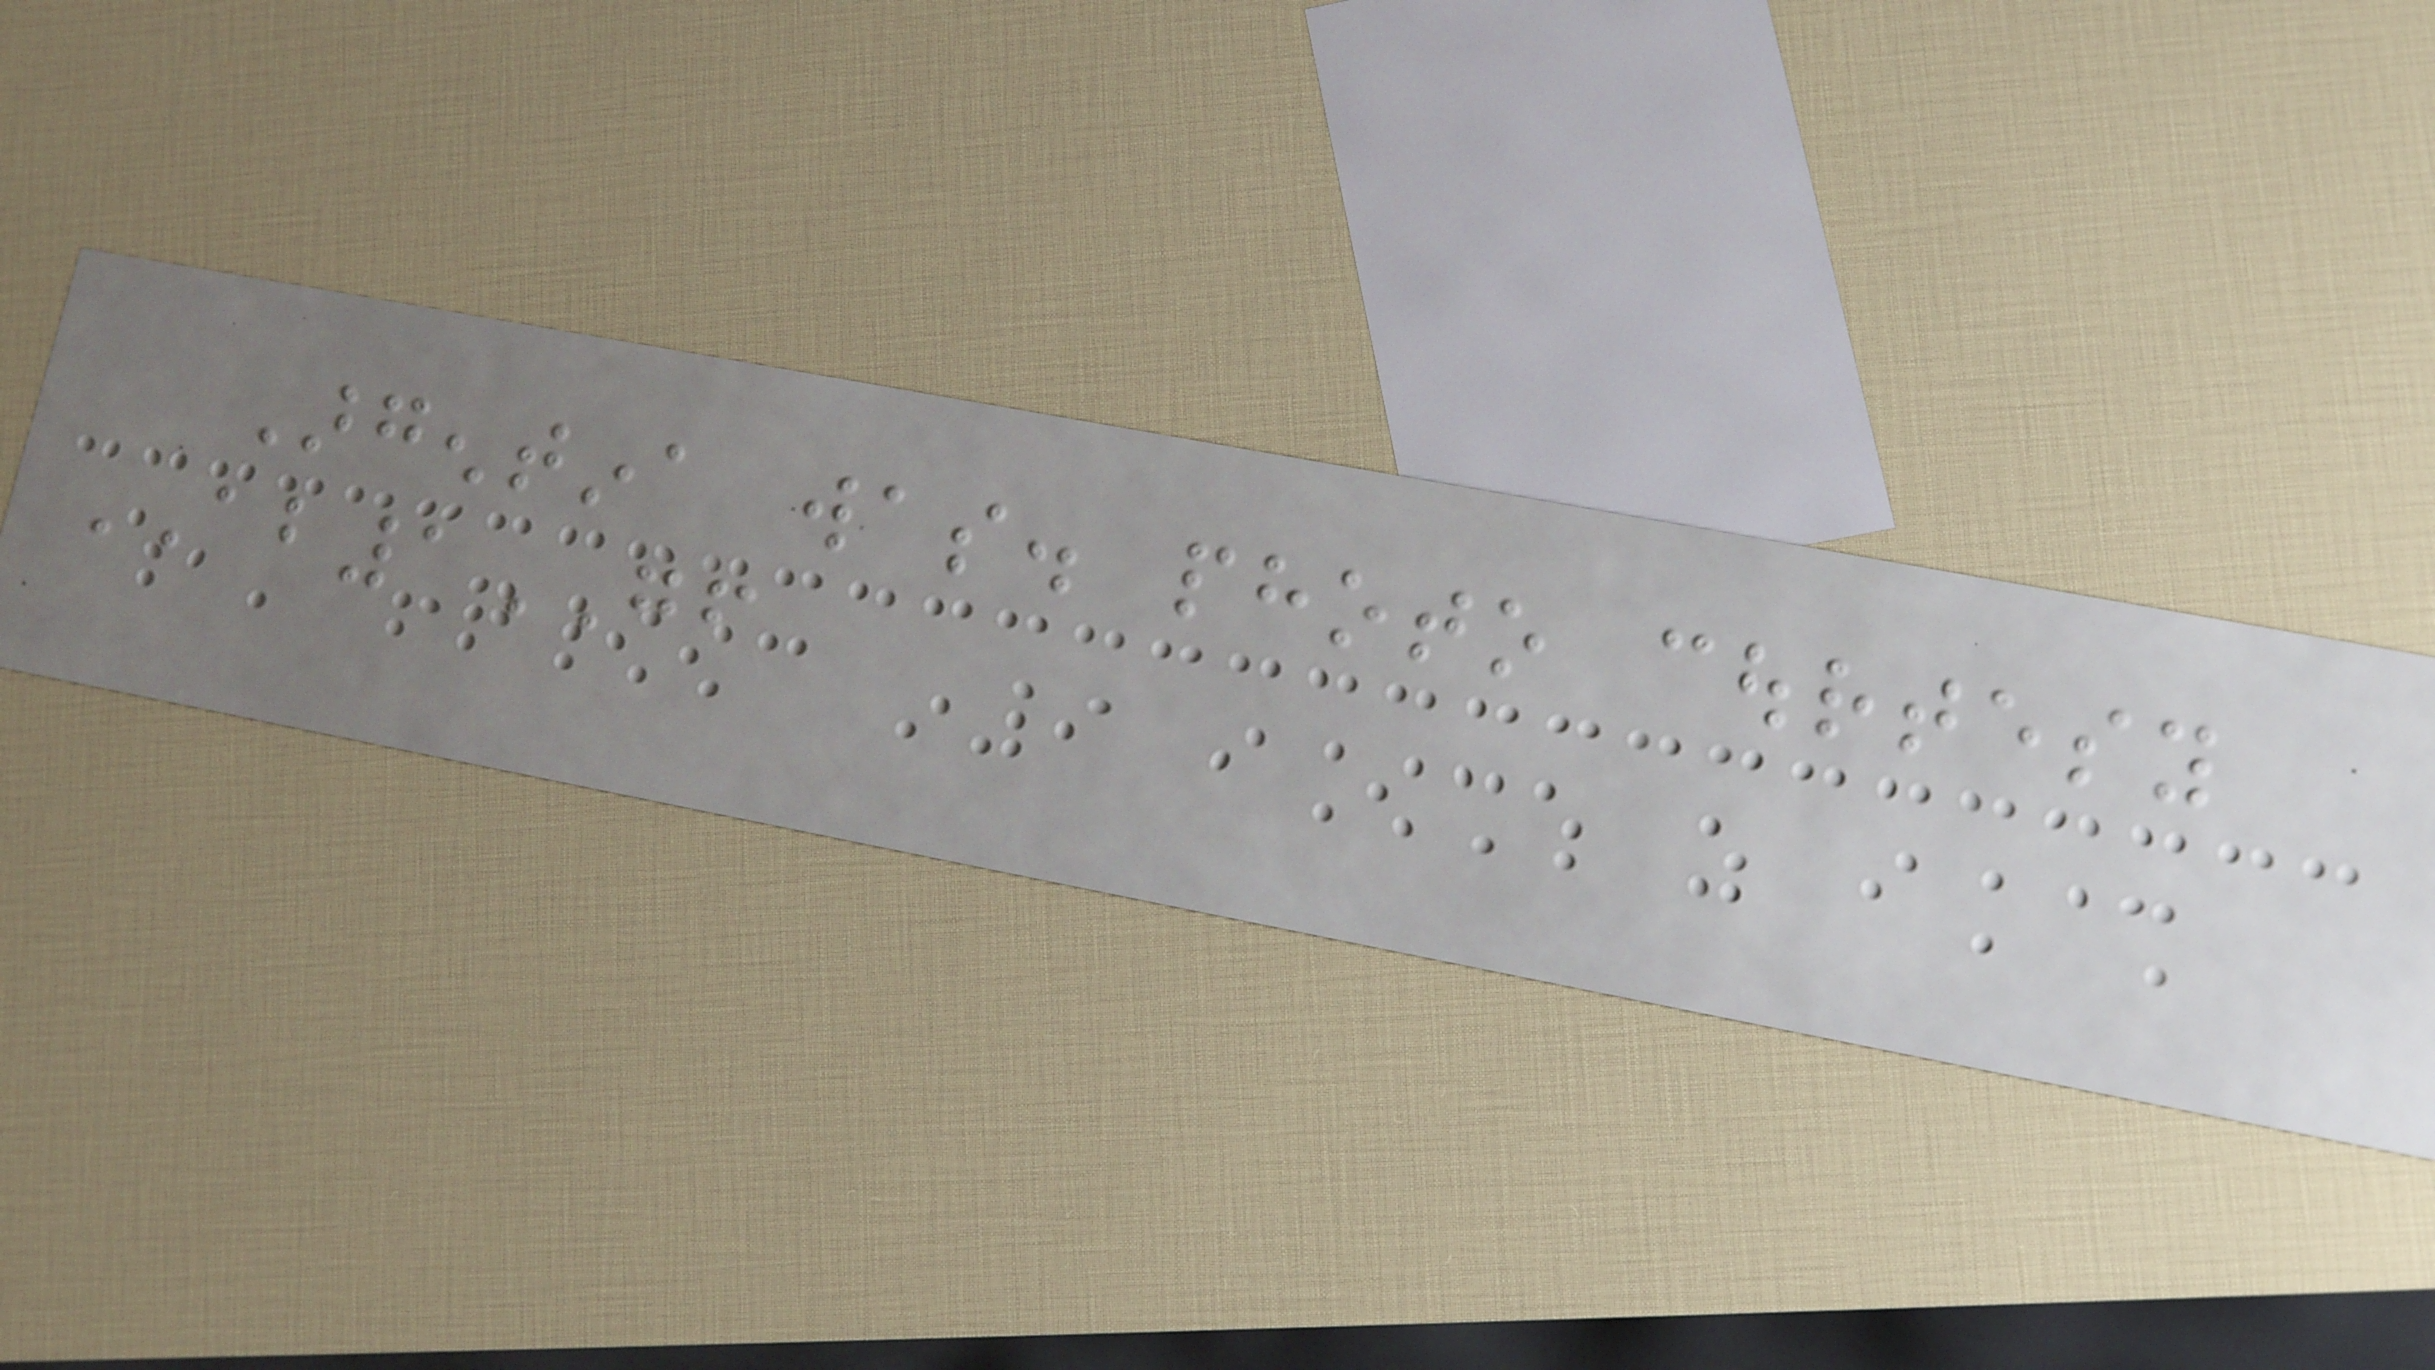Argentina was. photo courtesy
AB1GF
